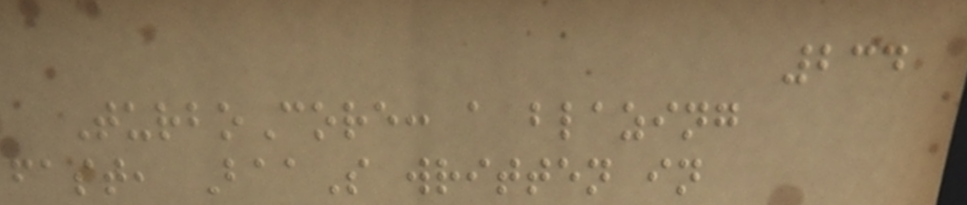234
TurboCore: a blazing
fast, BaaS written in
